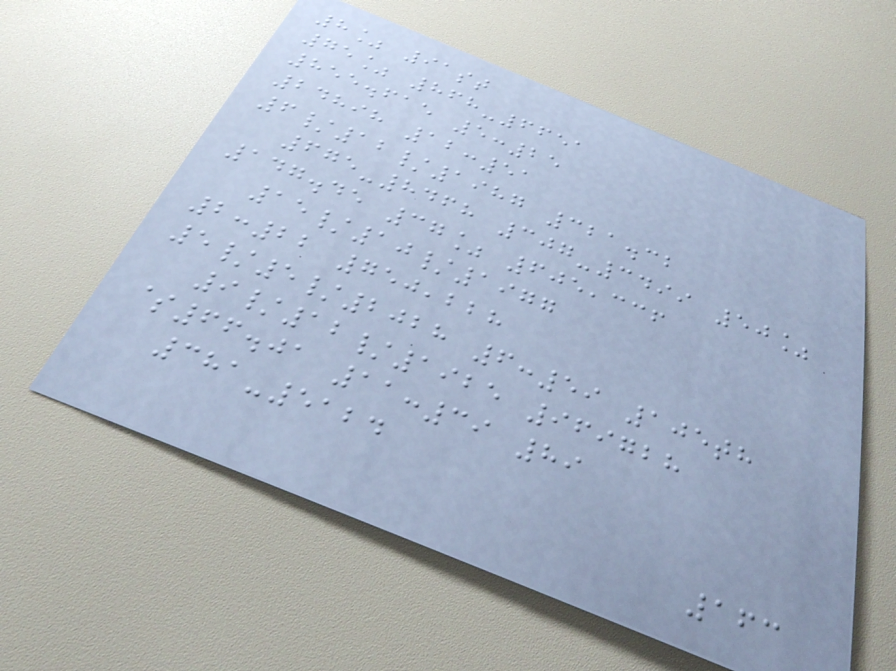8% 91st
75% 868-6651
855.615 5:25
24898 12:51
6/12/1987 321.32
675-8468 307-3499 50%
147.45 37% 605,336
15/10/1977
2:22 750,228
5/5/2028 6:59 105th
9/12/1925 969728
$66.01 11:39 89
381-5124
163
